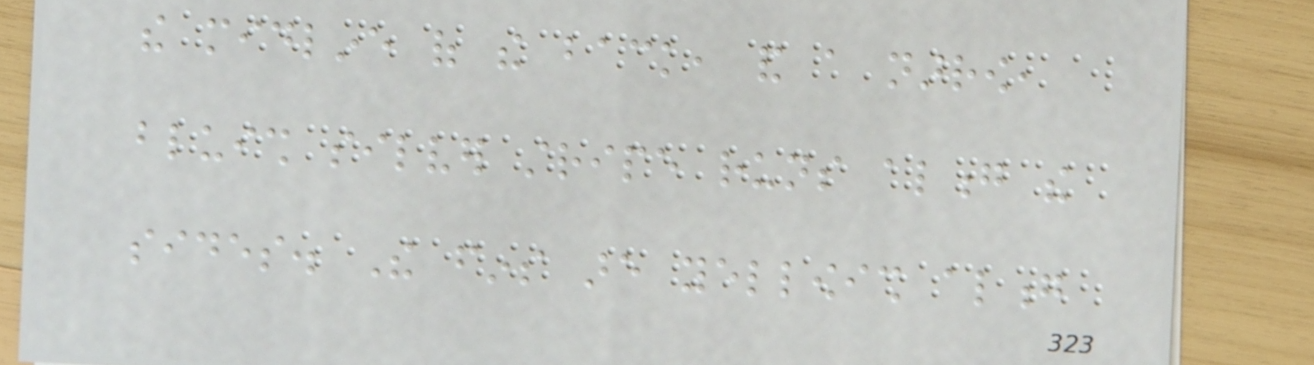the midline of the back, and a narrow,
bluish silver stripe runs along the
sides. The fins are yellowish along
